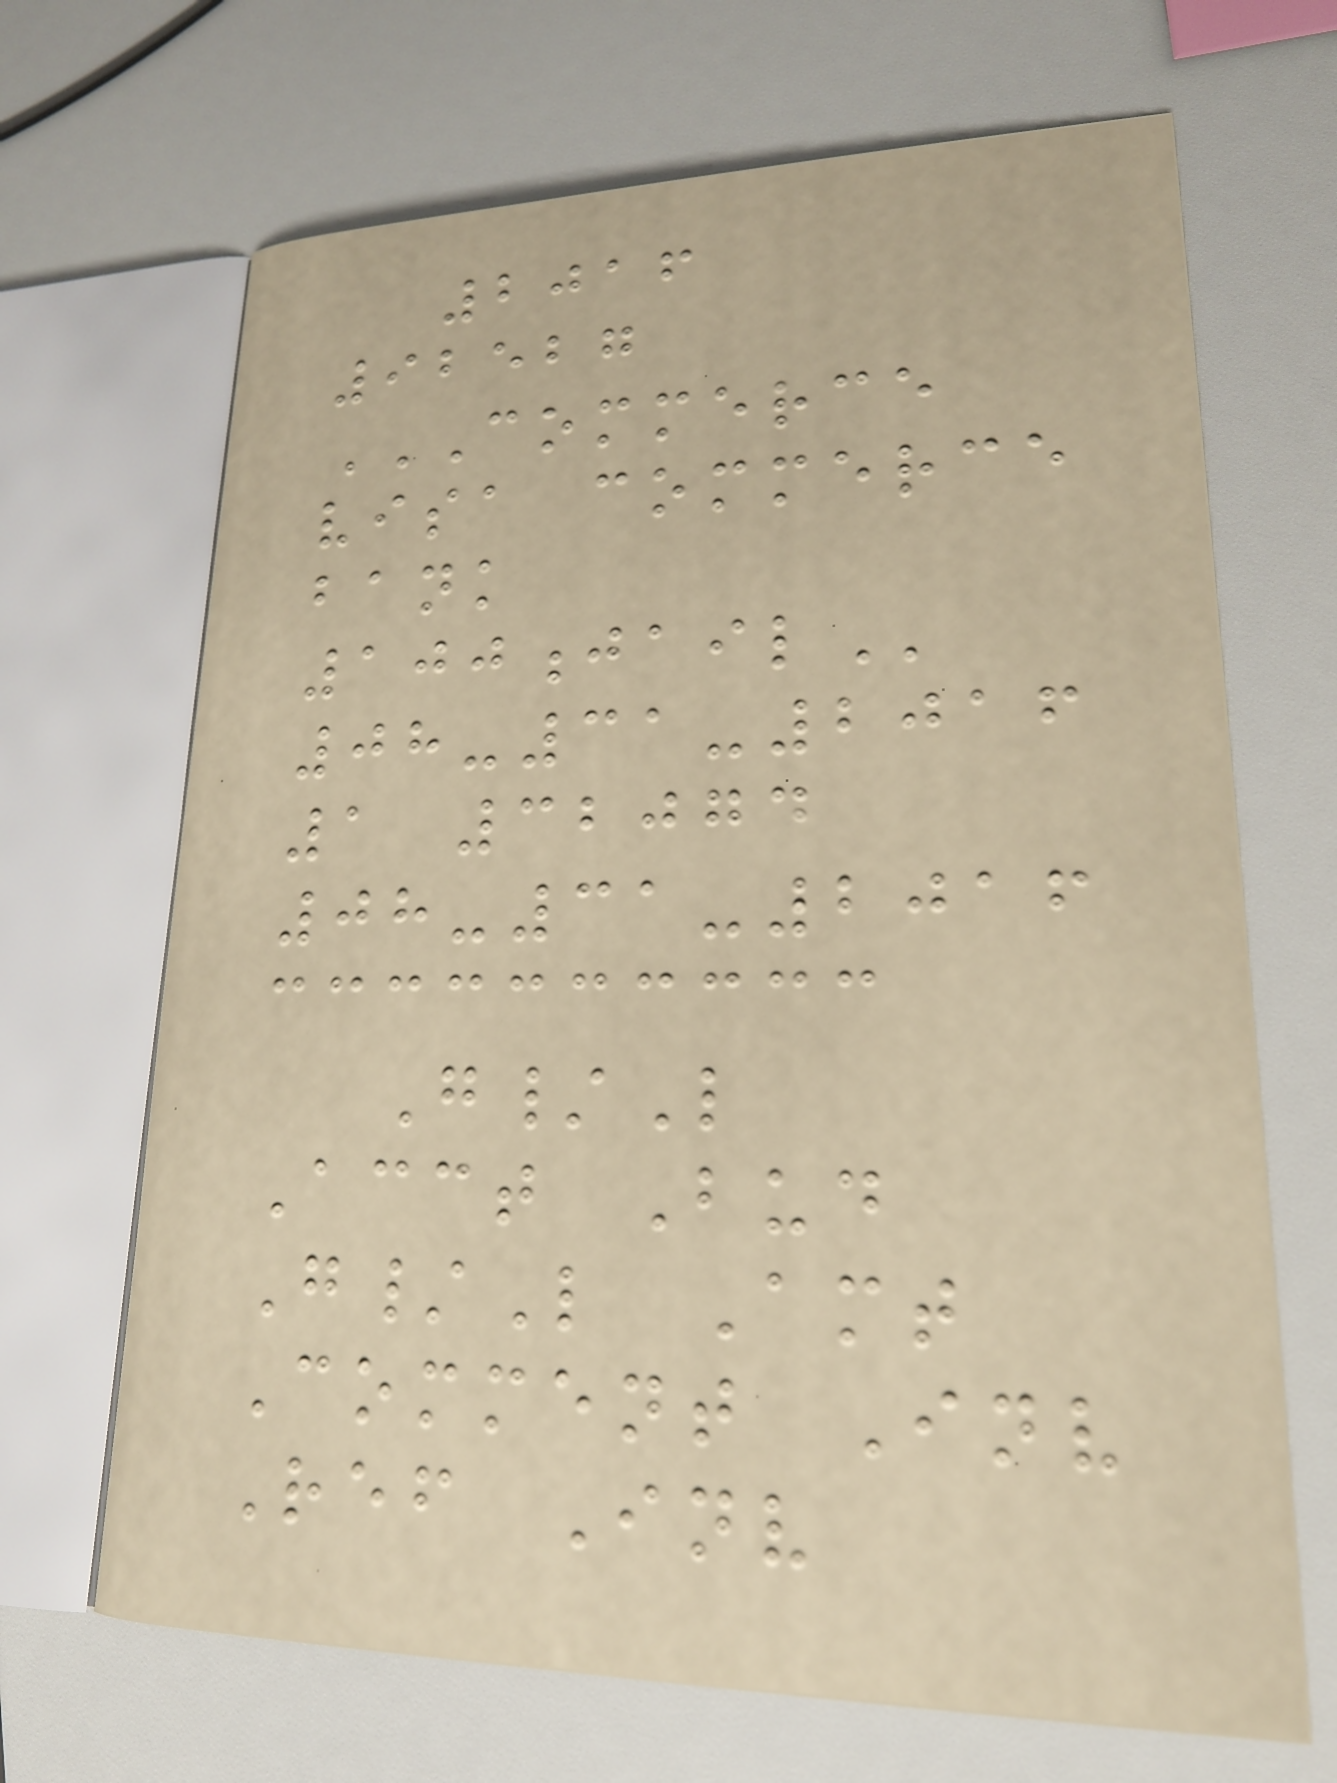2016
92527
COMMERCE
VISA COMMERCE
BANK
100JAIL
08-31-2016
1 32074
08-31-2016
G/L
Acct Bud
G/L Amt
Comment Inv
Ref Inv
